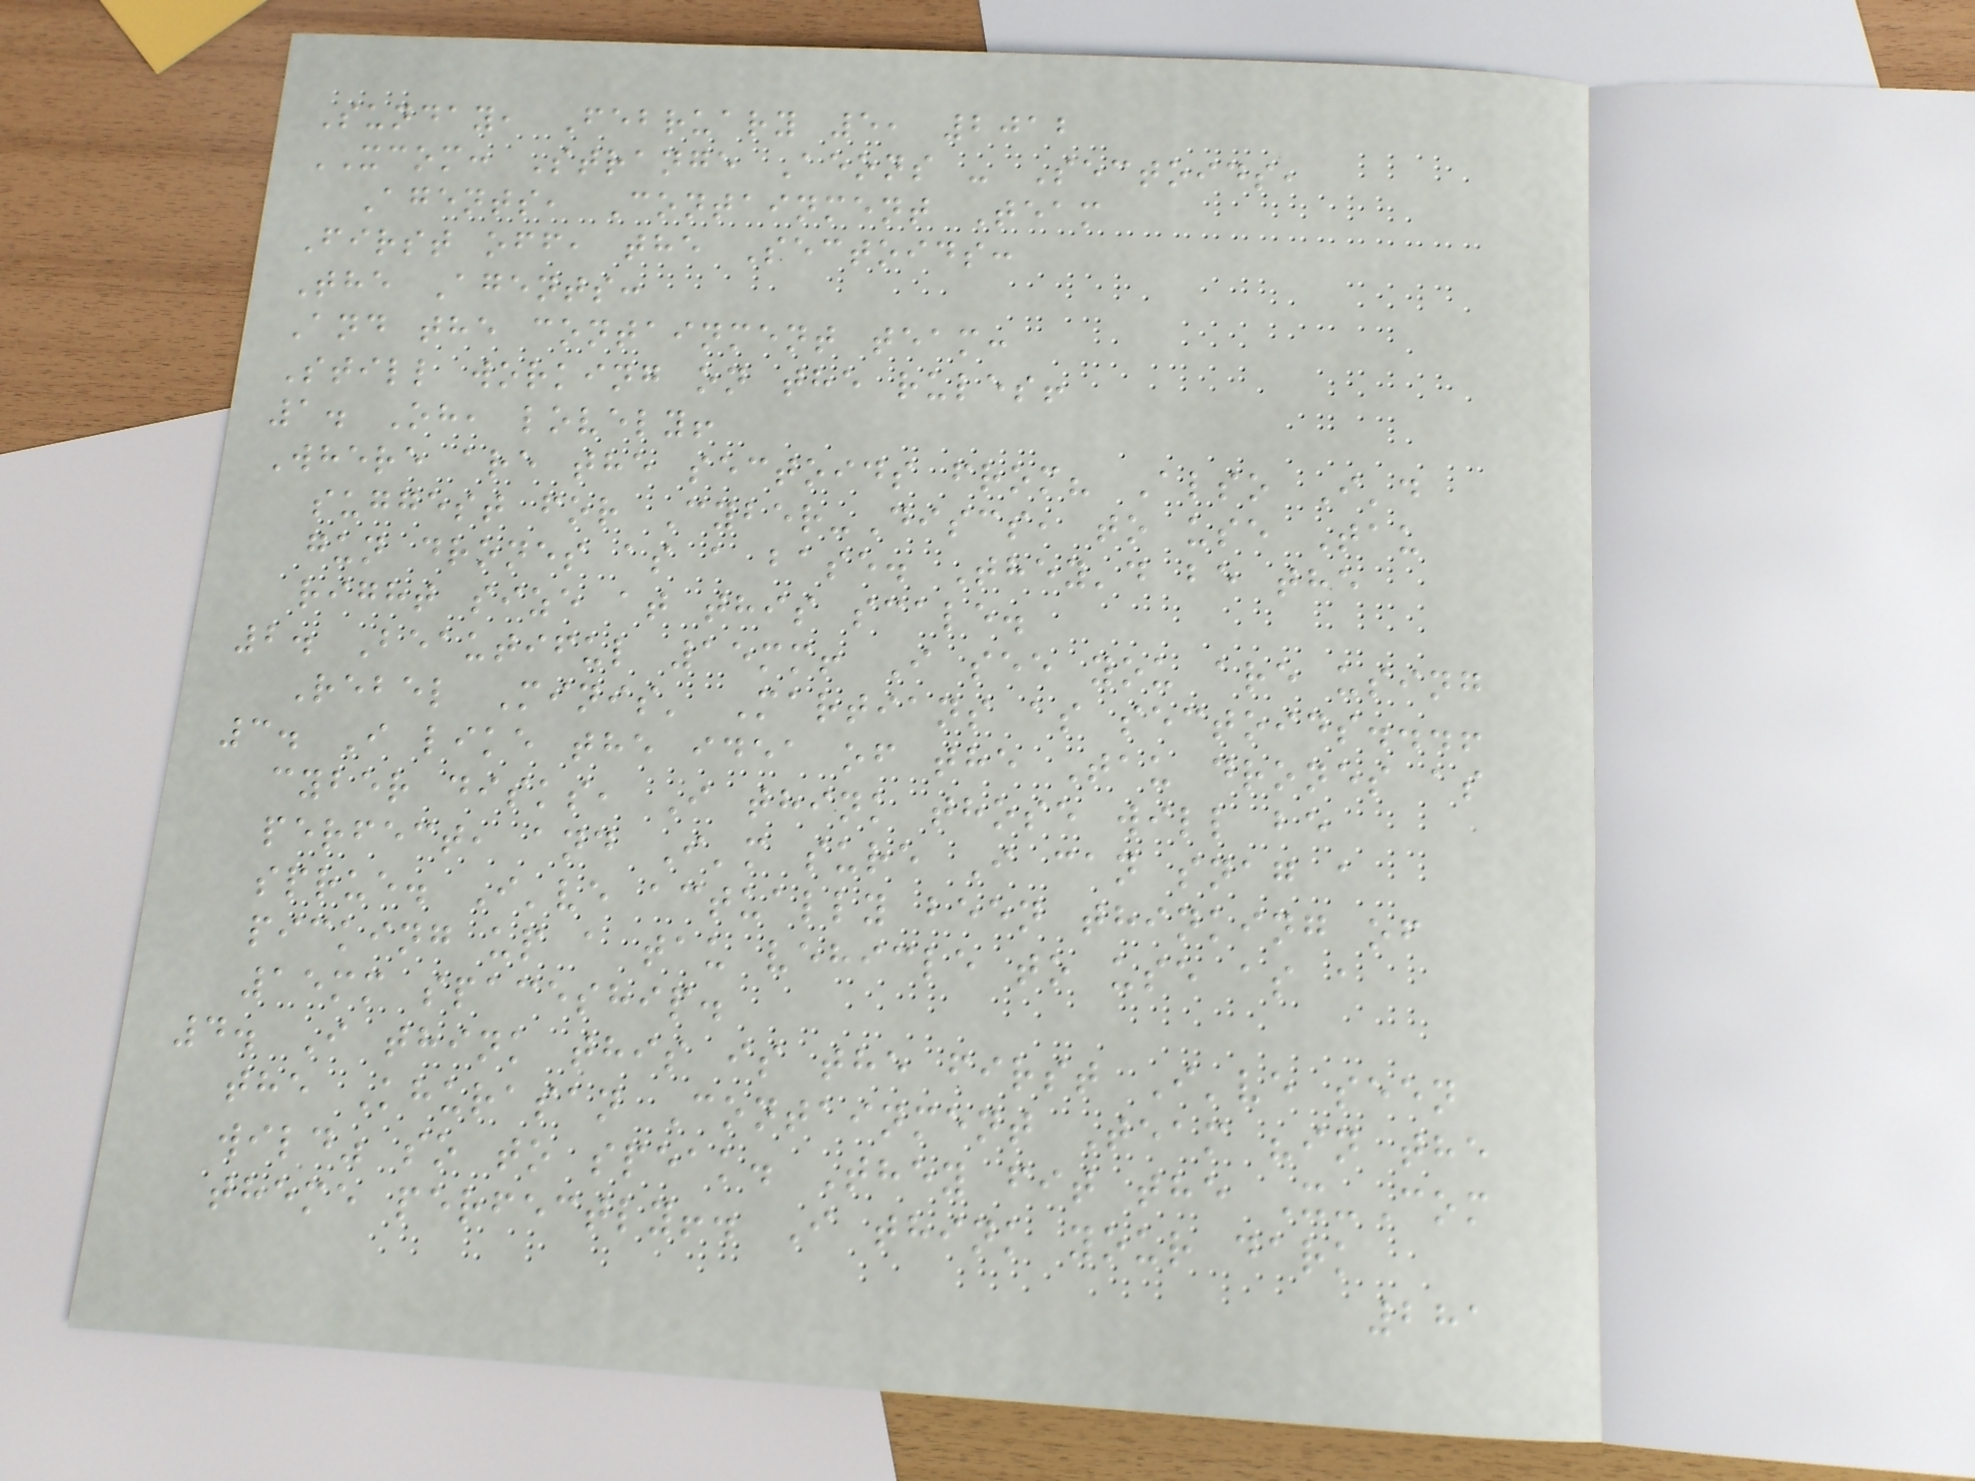Sunday, February 5, 2012
XCOM: Strange Aeons - Sectoids,
Agents, Containment Team
First off, the Sectoids:
The Agents:
And the containment team:
Still working on the rules!
1. Oh, lovely!
Where are the sectoids from? Also I'd
suggest for Cyber-Discs, to use Tau
gun drones as a base. They'd be the
right size at this scale.
2. Beautiful 15mm! I see you are using
Rebel Minis' Martians as sectoids...!
3. I like the idea of the Tau drones as
cyber disks, I think those will be
perfect, and I'm sure I can snag a
sprue. I've actually been thinking of
picking up a tau vehicle to use as a
15mm spaceship.
4. I think this is the first I've seen
the Khurasan Containment Team "in the
wild" so to speak. They fit the X-Com
theme perfectly!. I think your dark
281
